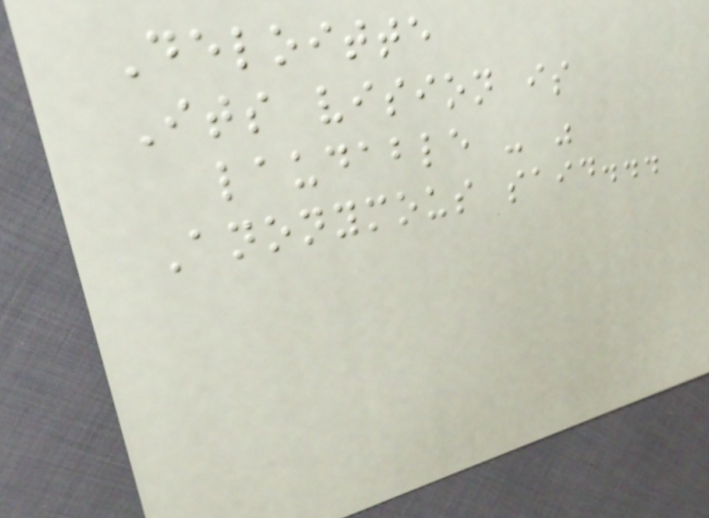Deloitte
Its vision is
laudable - "
Anonymous said...
